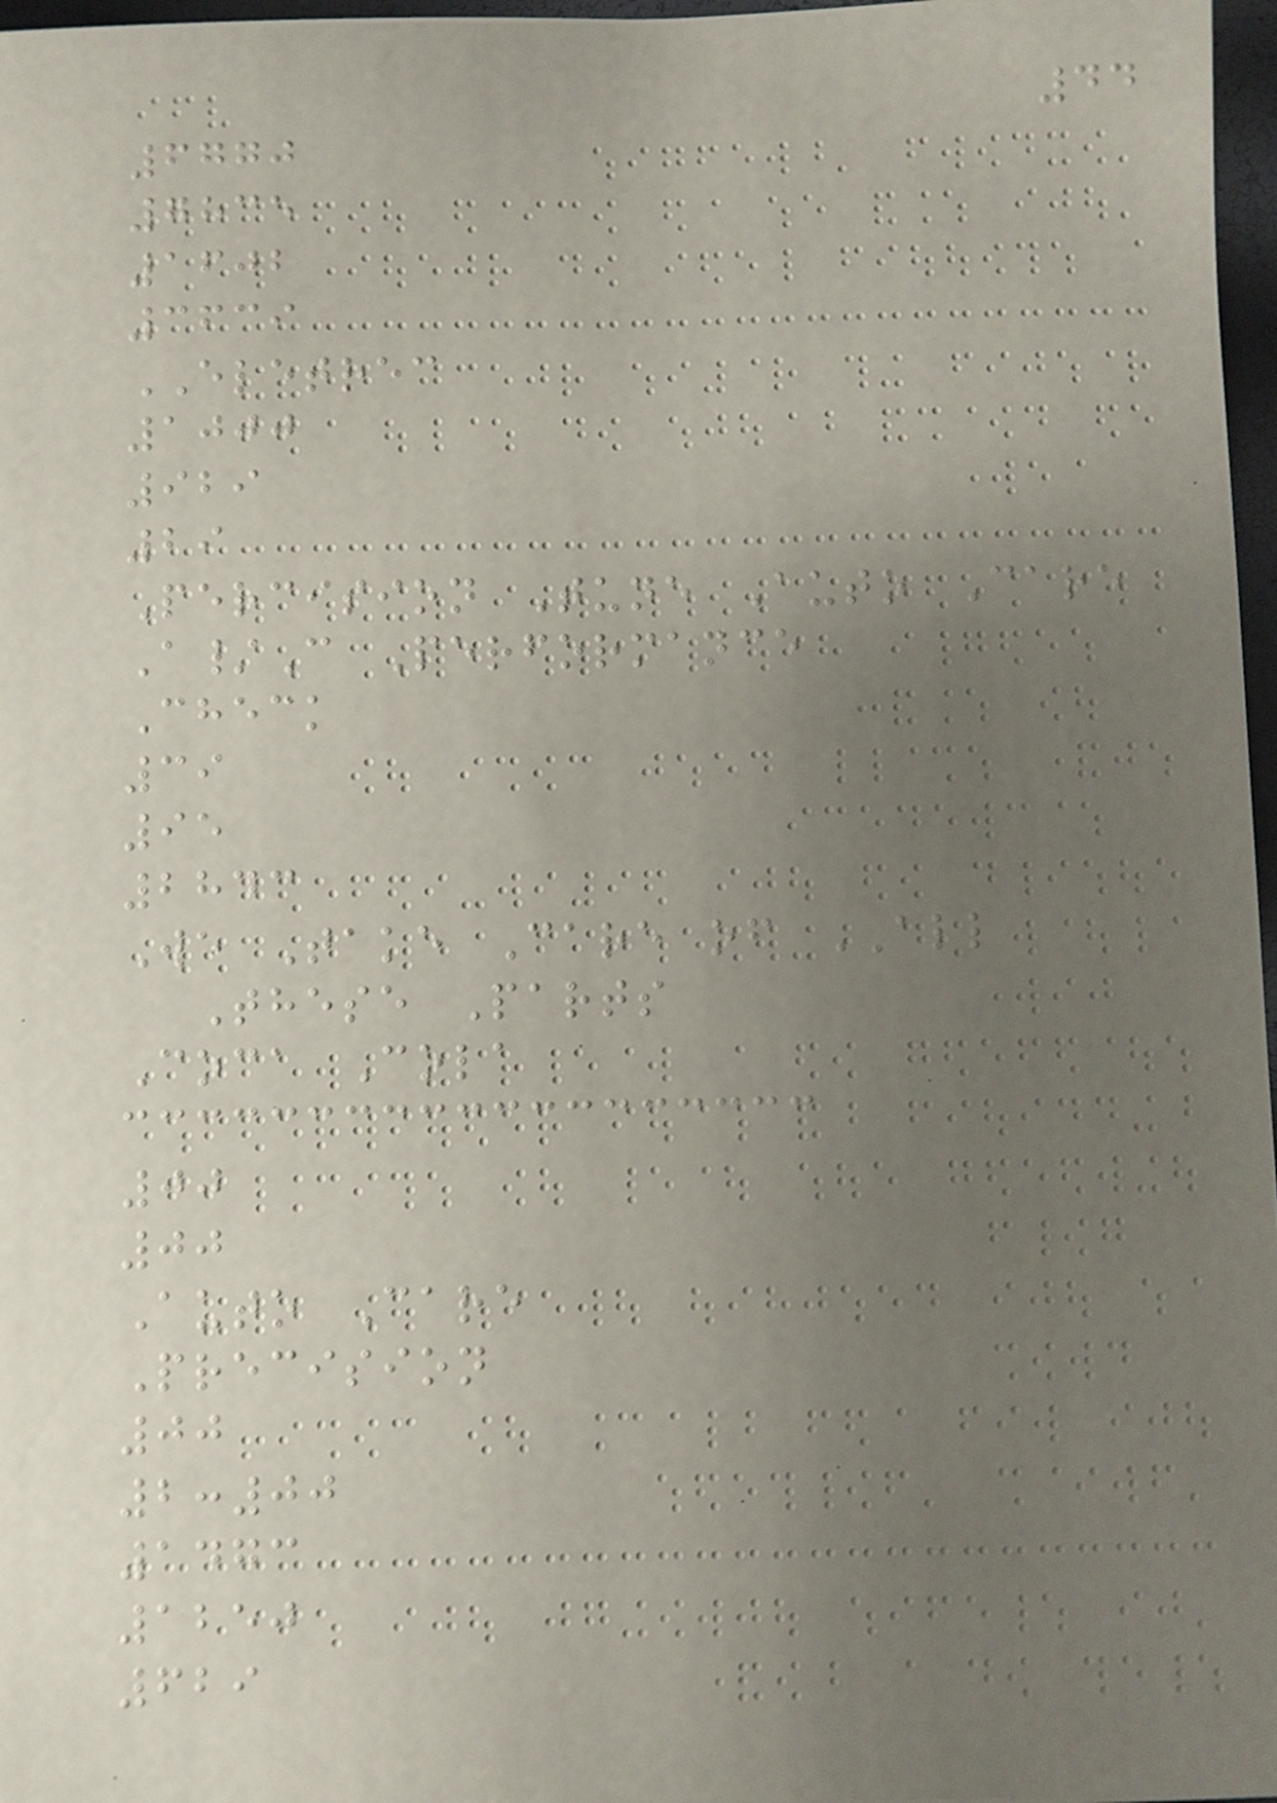44
6770
7835
1602
3639
ELETREC
1000
929
29
Percision Tune Auto Care
A/C Performance
Check
39
95
2843
We Take Care of ALL
These Parts
Coca Cola
00
00
Auto Care
Precision
00
2:00
1473
1250
629
